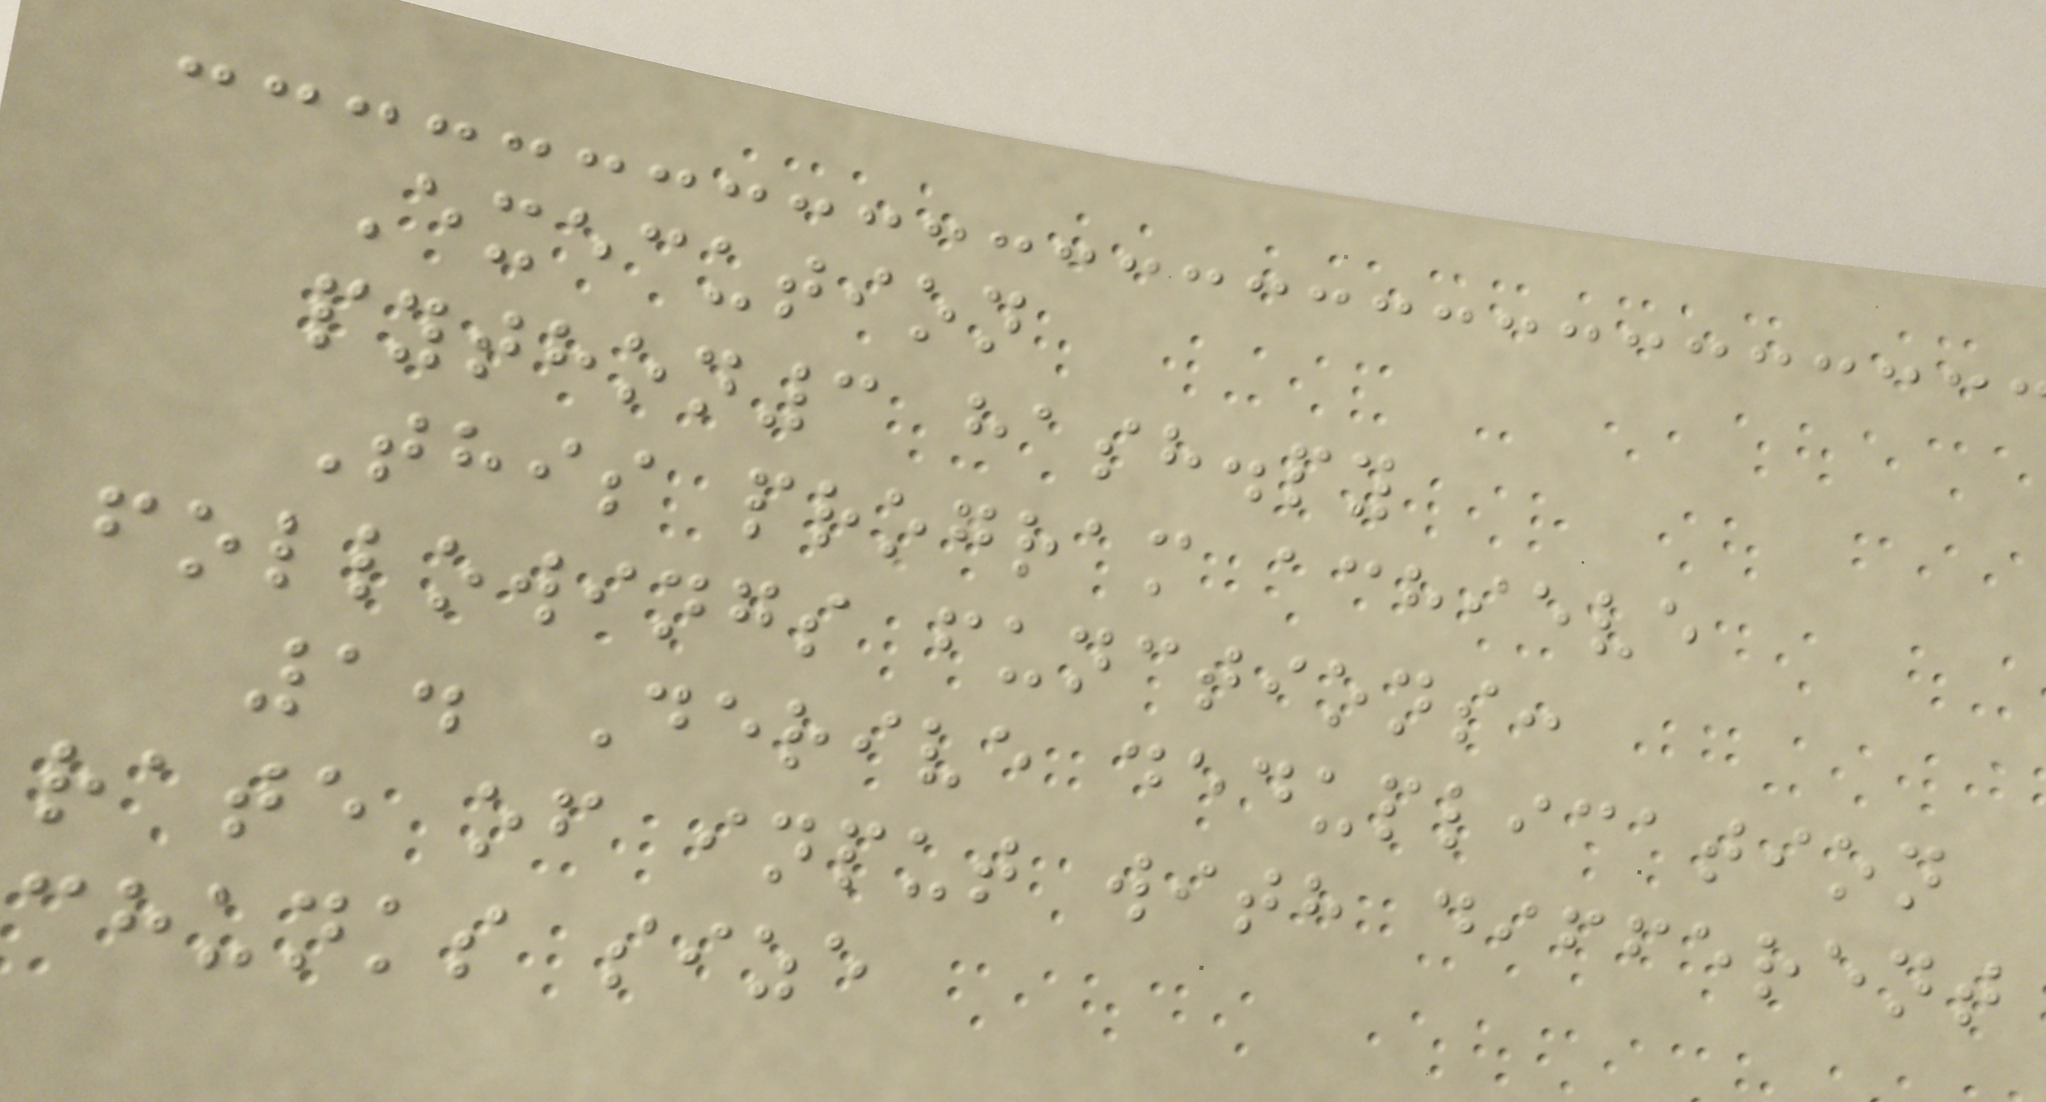Execution
python3 hash.py
This program achieve
followings functions:
1. Derive deduplication
rate of input with different
chunks size
